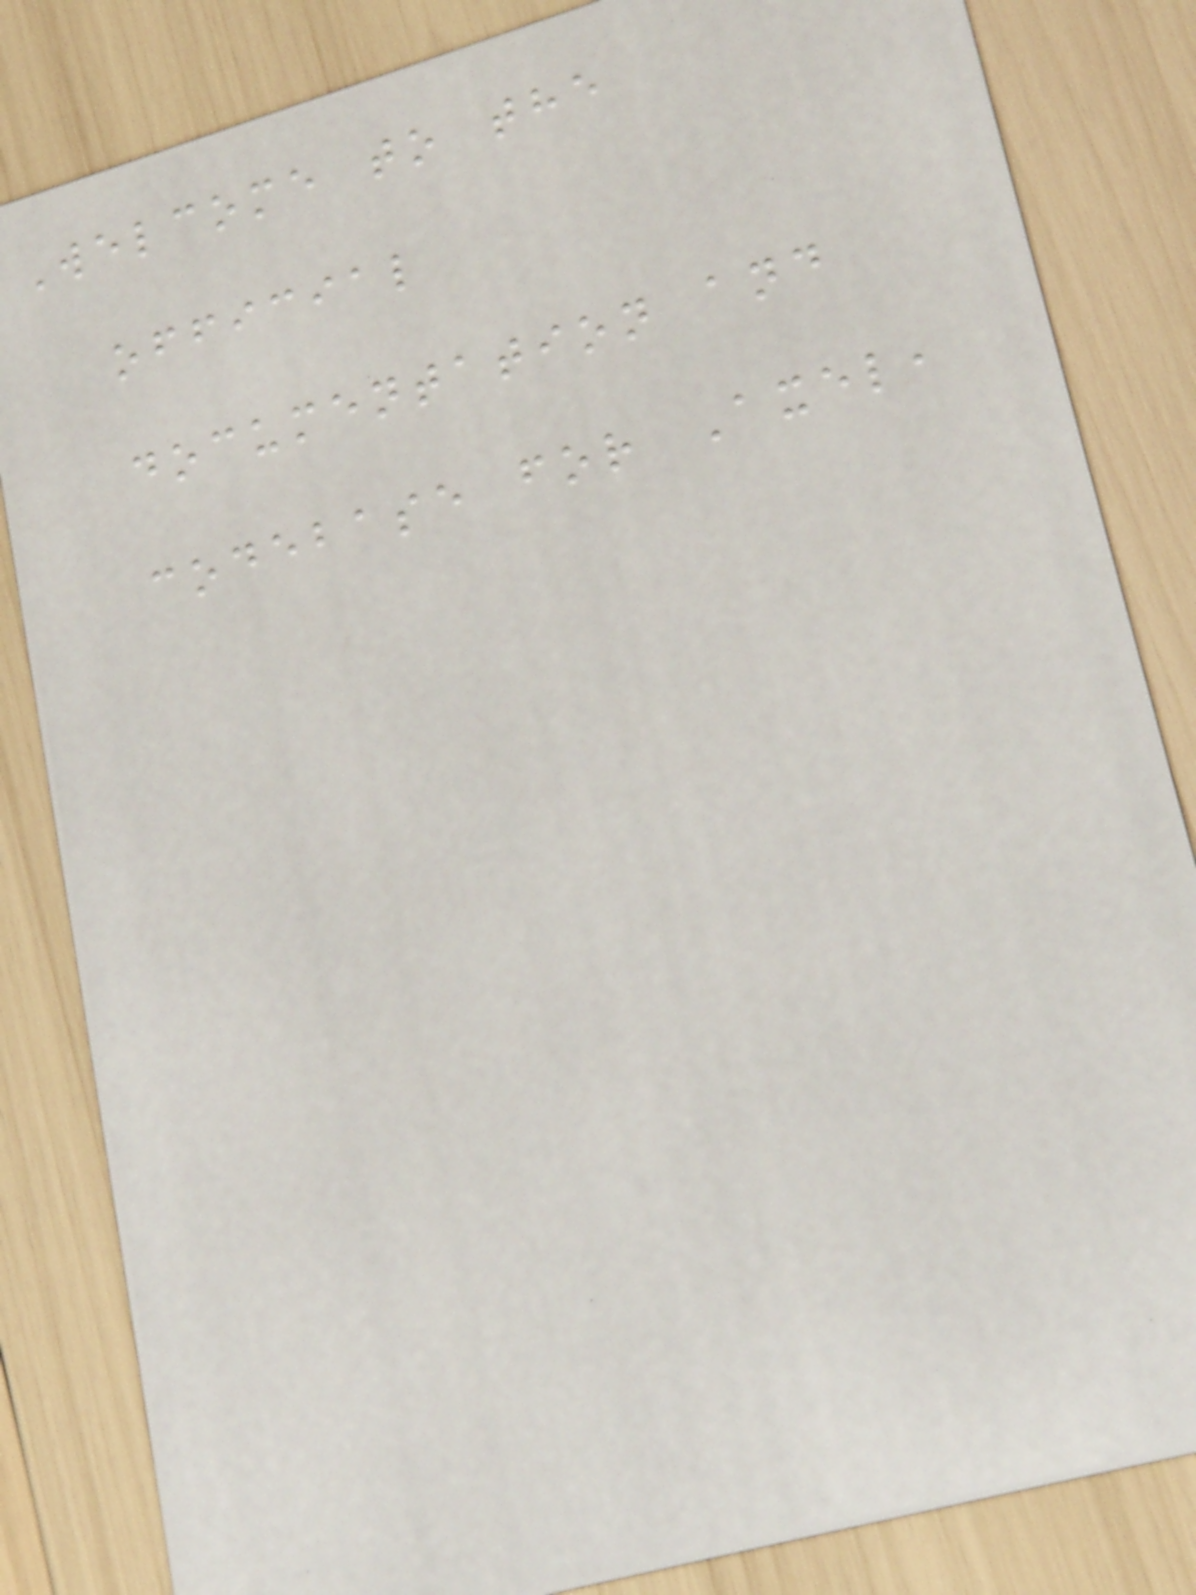Welcome to the
official
documentation and
codebase for Axel,
